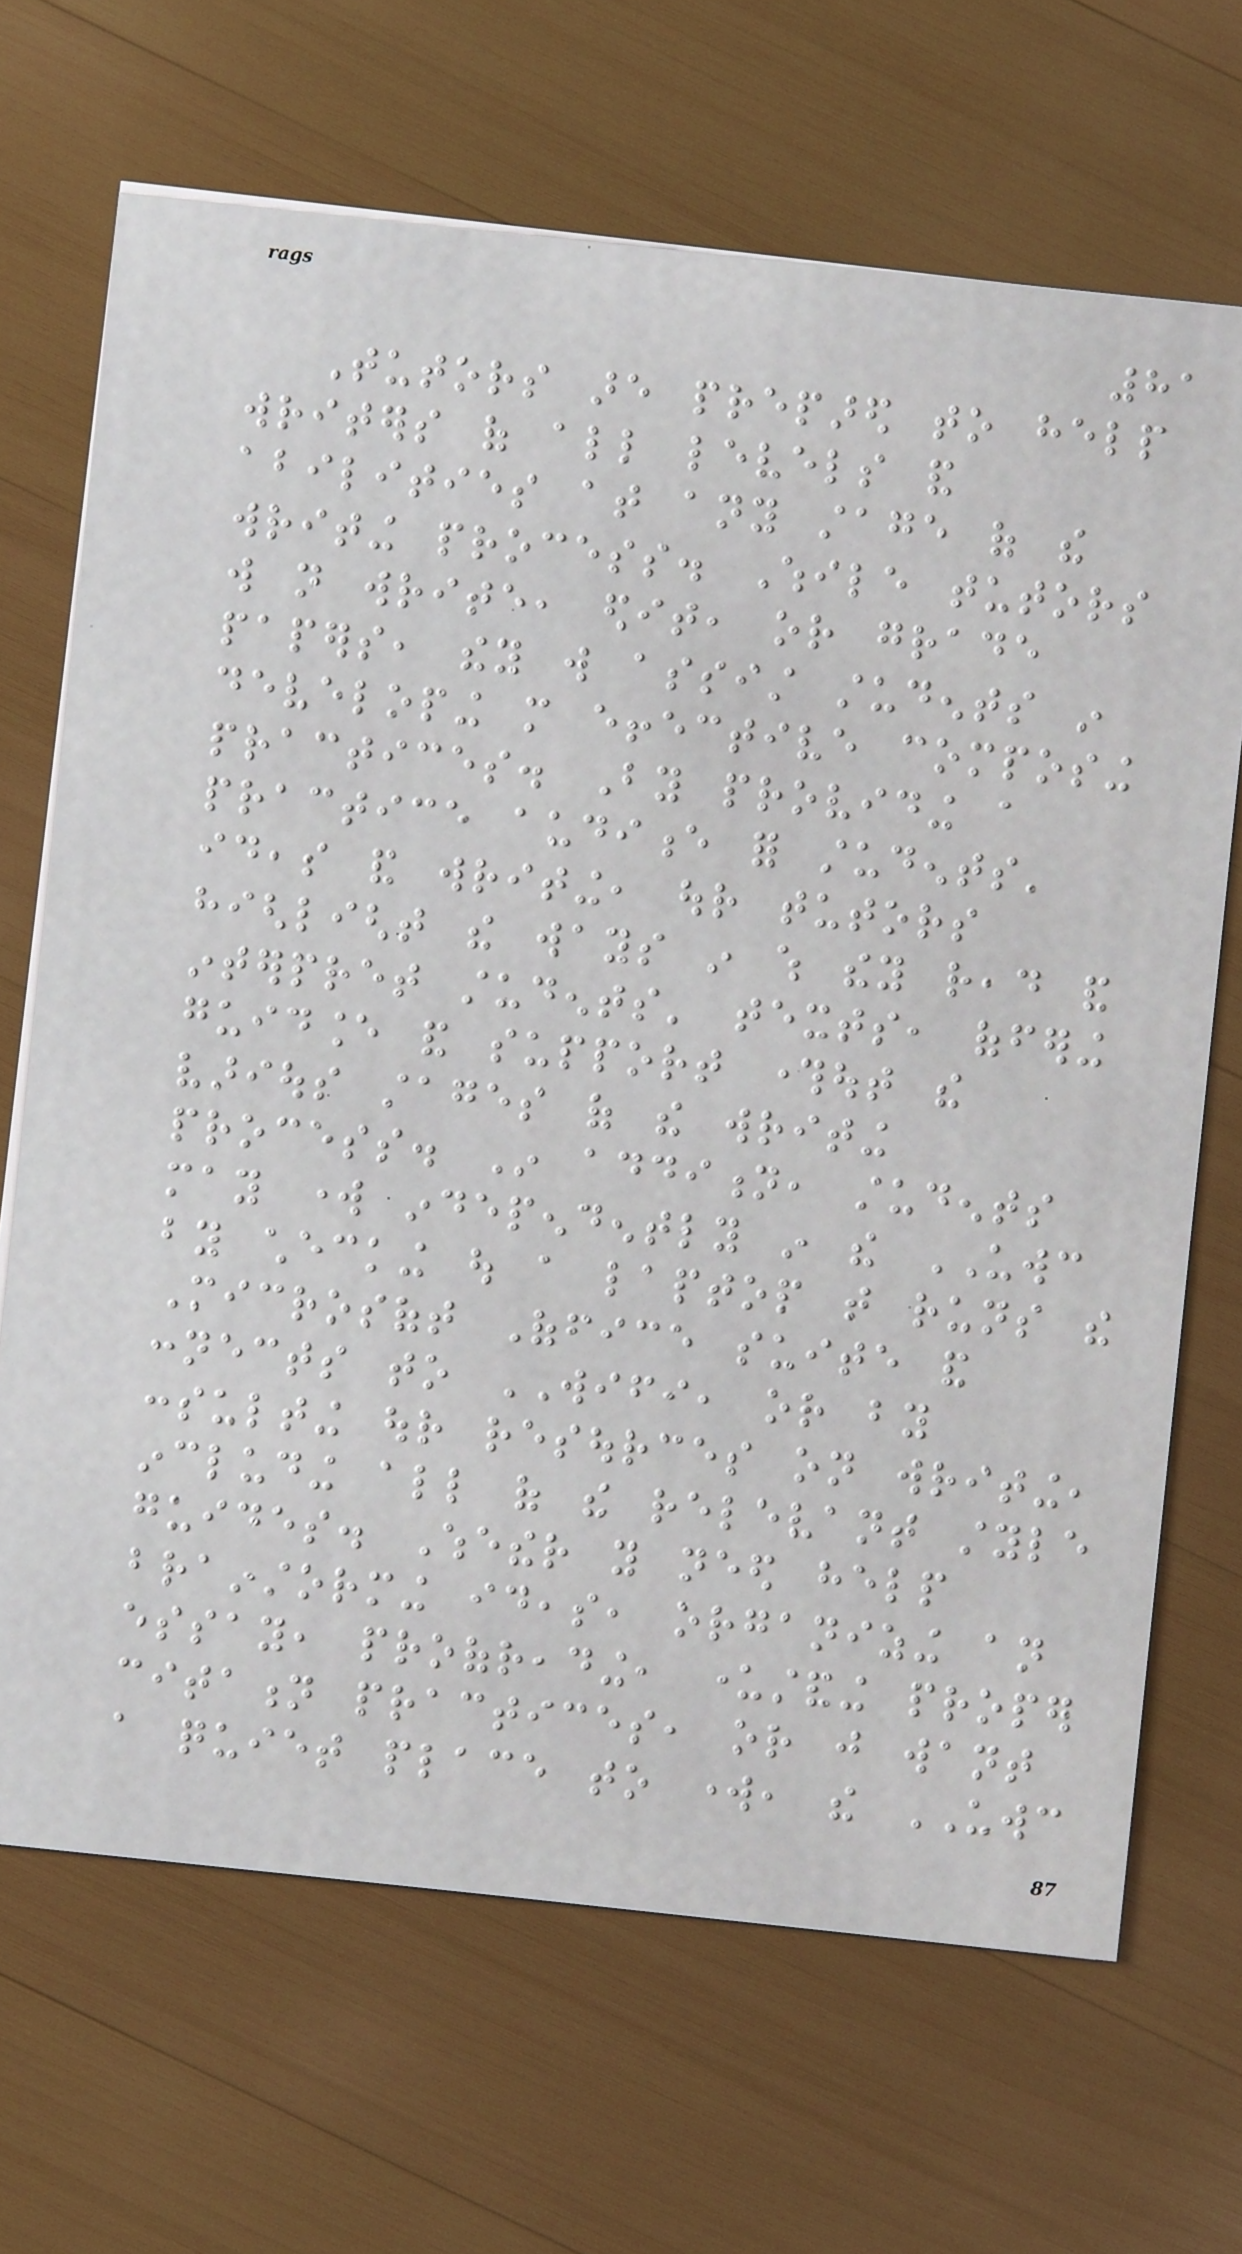81
Tutors are prepared to help
writers of all levels and
abilities at any stage of the
writing process. While tutors
will not write, edit, or grade
papers, they will assist students in
developing more effective composing
practices. By providing a
practice audience for students'
ideas and writing, our tutors
highlight the ways in which they read and
interpret students' texts, offering
guidance and support throughout the
various stages of the writing
process. In addition, students
may work independently in the UWC
by checking out a laptop that runs the
Microsoft Office suite and
connects to WIFI, or by
consulting our resources on writing,
including all of the relevant style
guides. Whether you need help
brainstorming ideas, organizing an
essay, proofreading, understanding proper
citation practices, or just want
a quiet place to work, the UWC
